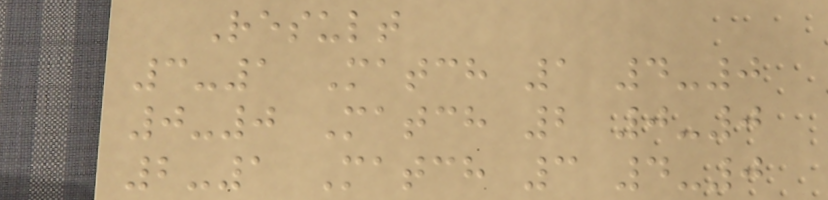Result
3-1 Match 1 4-0
0-0 Match 2 0-0
2-1 Match 3 4-0
